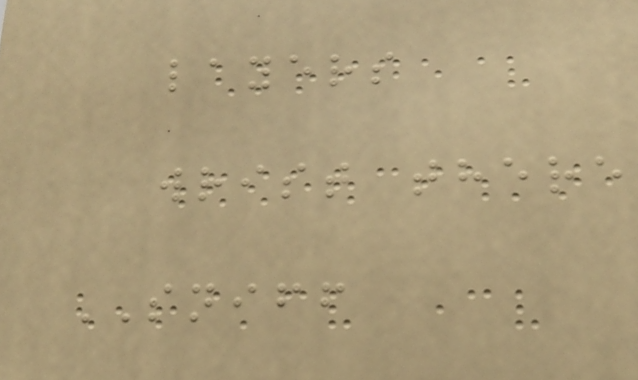layers
wrist there
SNIFF
